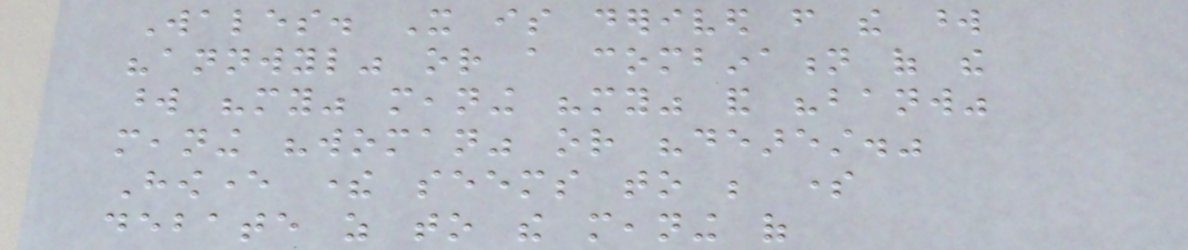Wales. It is derived from the word
"annwyl" or a combination of the
word "my" meaning "my" and "banw"
meaning "woman" or "dearest."
However there seems to be some
debate as to the meaning of
